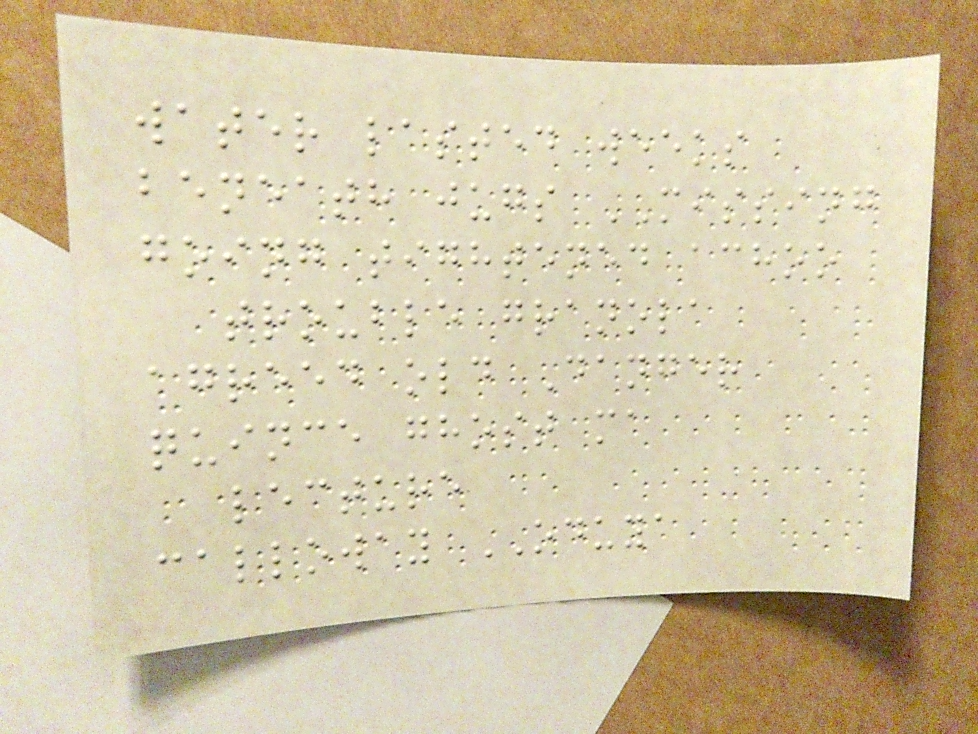water lasted weeks
beneath jugs MISSING
going tightened achoo
trouble granola
agreed old Danger
quince ghost ma
lecture
calloway ODUYA
